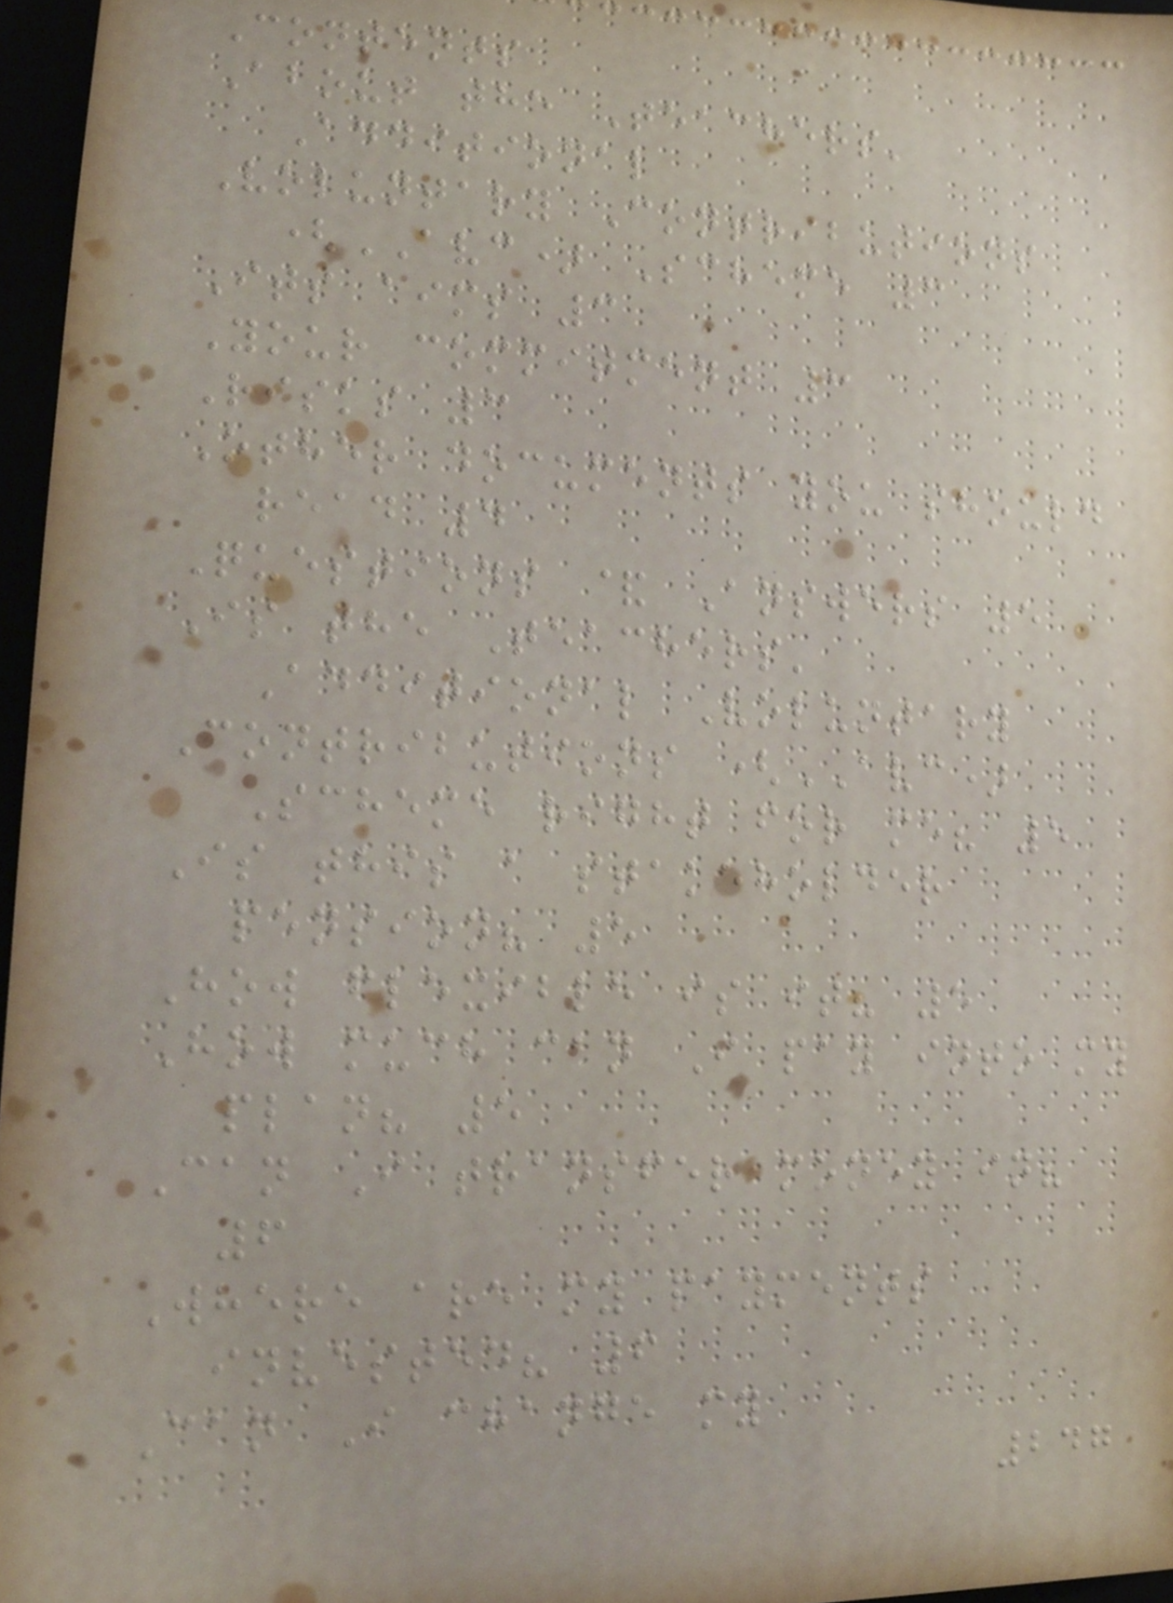Contents
About the Teachers'
Additional
Voluntary Contributions
(AVC) Scheme 3
Its aims 3
Your commitment 3
Risks 3
Other documents you should
read 4
Questions & Answers 5
Is the Teachers'
Additional Voluntary
Contributions (AVC)
Scheme right for me? 5
Is this a stakeholder
pension? 5
How flexible is it? 5
How much can I pay into my
plan? 5
Can I transfer money in?
6
Where are my payments
invested? 6
Can I change my
247
